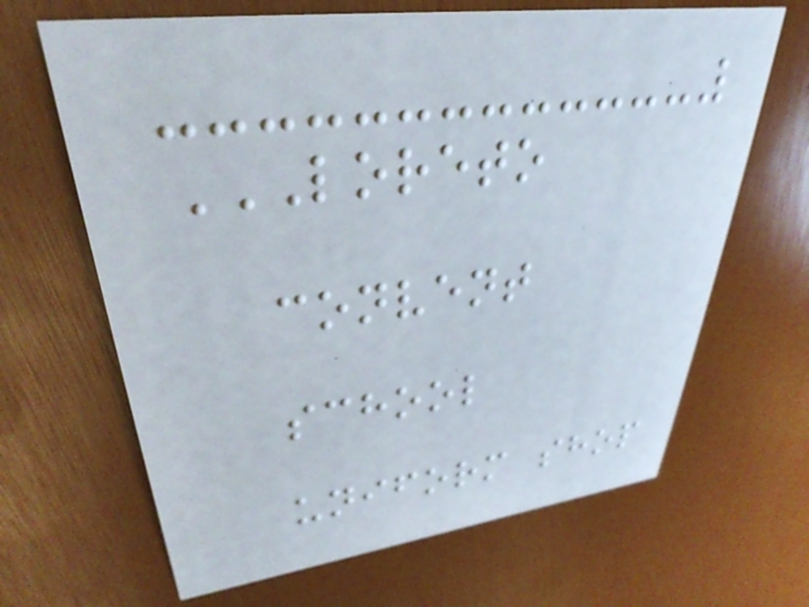LORETO
CONVENT
SCHOOL
UNIFORM SHOP
